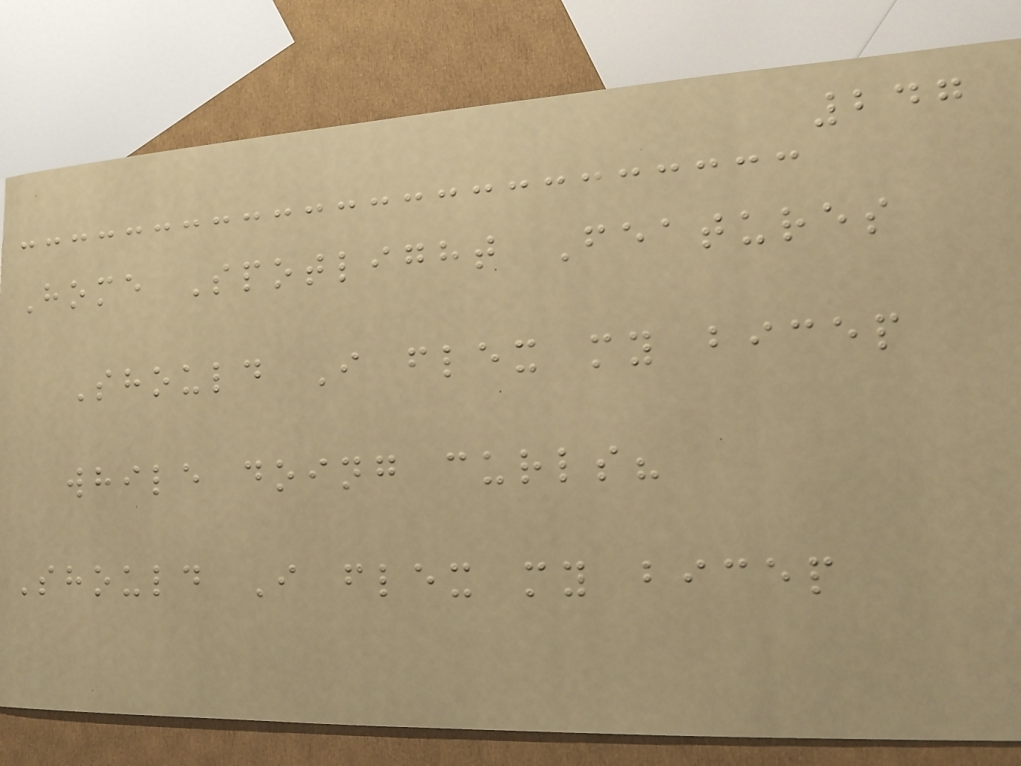247
Home Spotlight Features
Should I flex my bicep
while doing curls?
Should I flex my bicep
